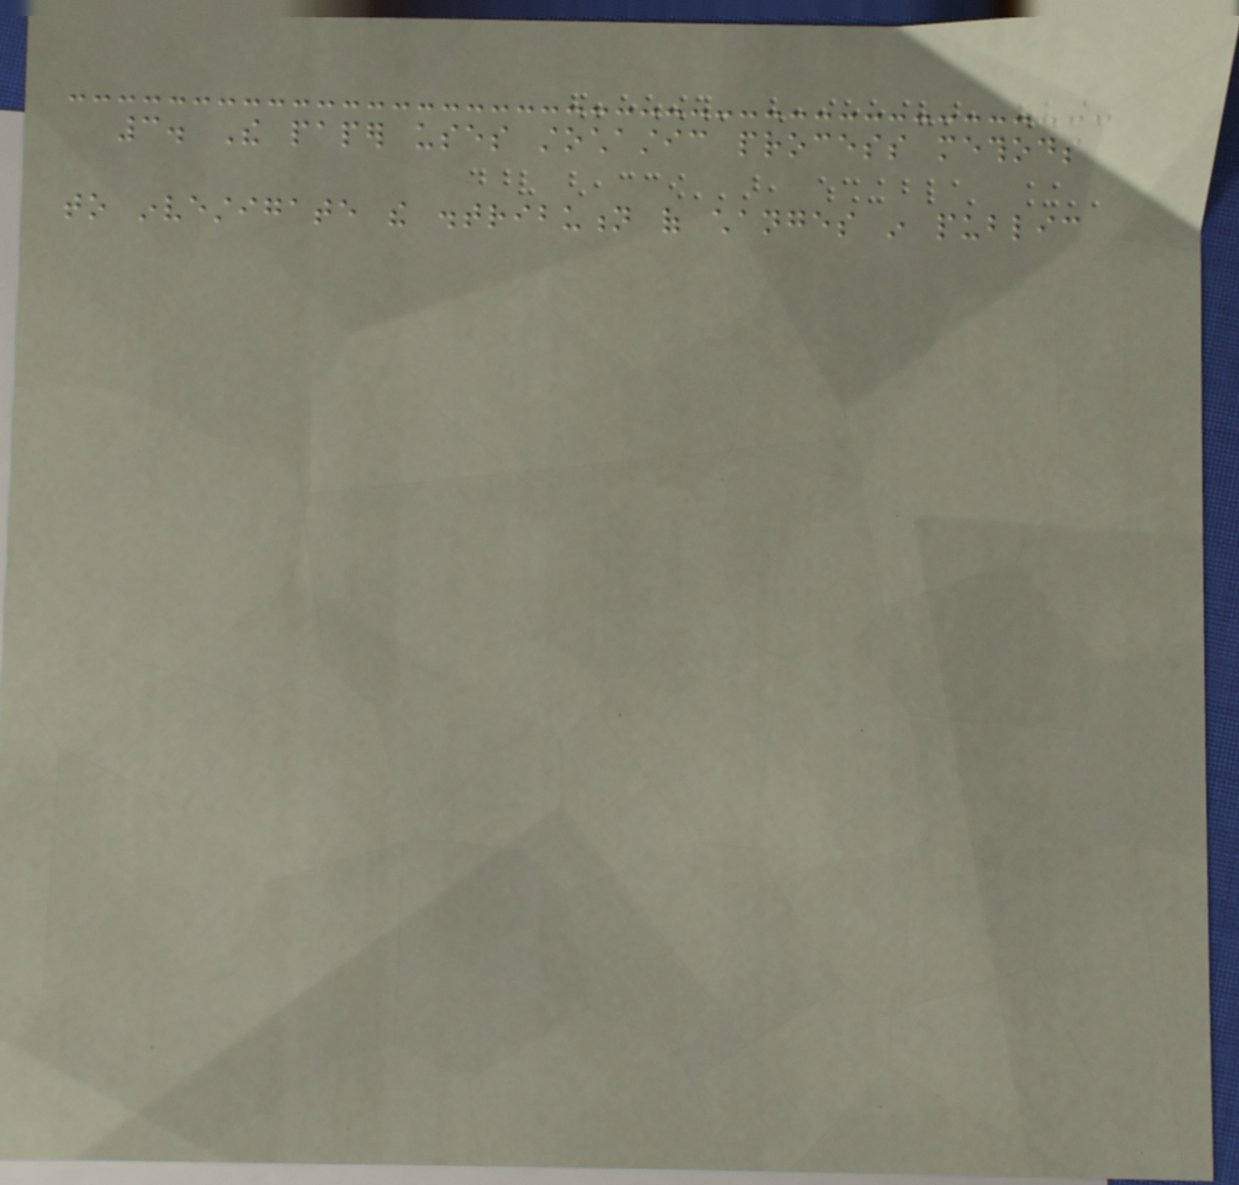3. The paper uses stochastic process methods
to investigate the distribution of changes in public
